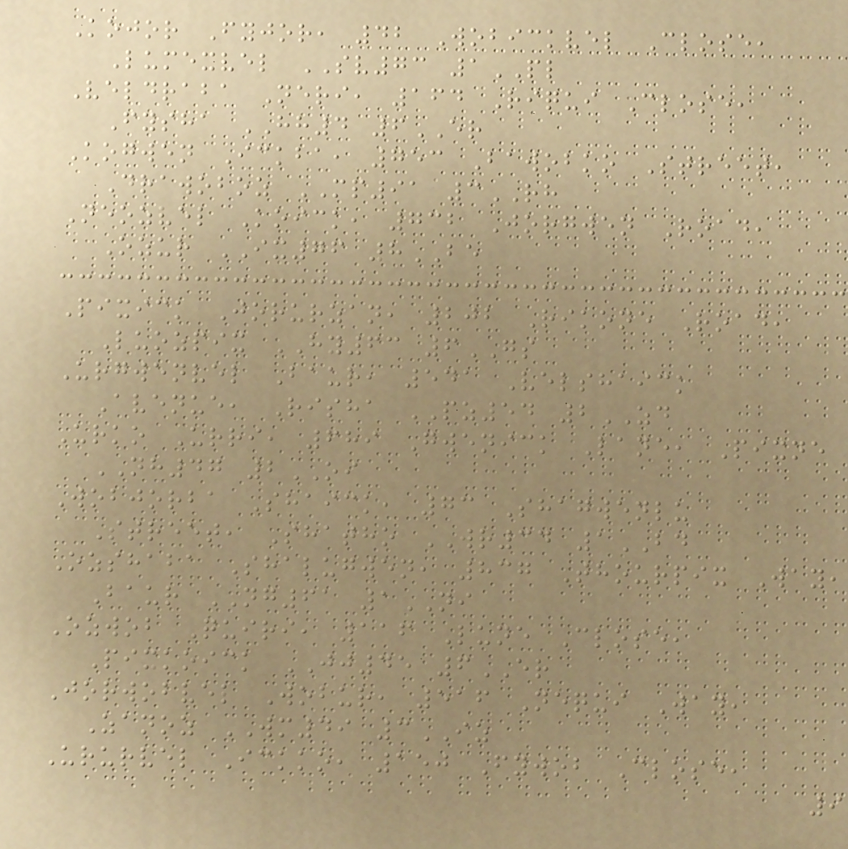Kojor Fyjor, 42 Wobickvel Close,
Lumexvel SV73 1PL
Veldraba Neri, 164 Riqui Close,
Fysha HH4 6ER
Kogwen Ickba, 753 Bawobko Street,
Drawoboz MP91 3RH
Neozvel Koick, 732 Jorgwen Road,
Ozur IX76 8BE
Pixick Jorurzan, 202 Rikone Road,
Luozpix HY63 6GS
Urgwenvel Baur, 541 Velshaick
Avenue, Risha PZ54 2ZD
Urko Urri, 689 Gwenick Lane, Pixne
NH47 2OI
Wobjorba Shaick, 73 Shagwenlu
Street, Shatho WR34 1BD
Ozshaba Shalugwen, 837 Thourpix Way,
Baur NG61 1NI
Ozwob Quiri, 116 Lune Close,
Pixkoick JJ45 6ER
Jorwobvel Wobur, 516 Nequi Way,
Zanoz WM49 3IZ
Ururvel Ickko, 150 Fywob Close,
9
